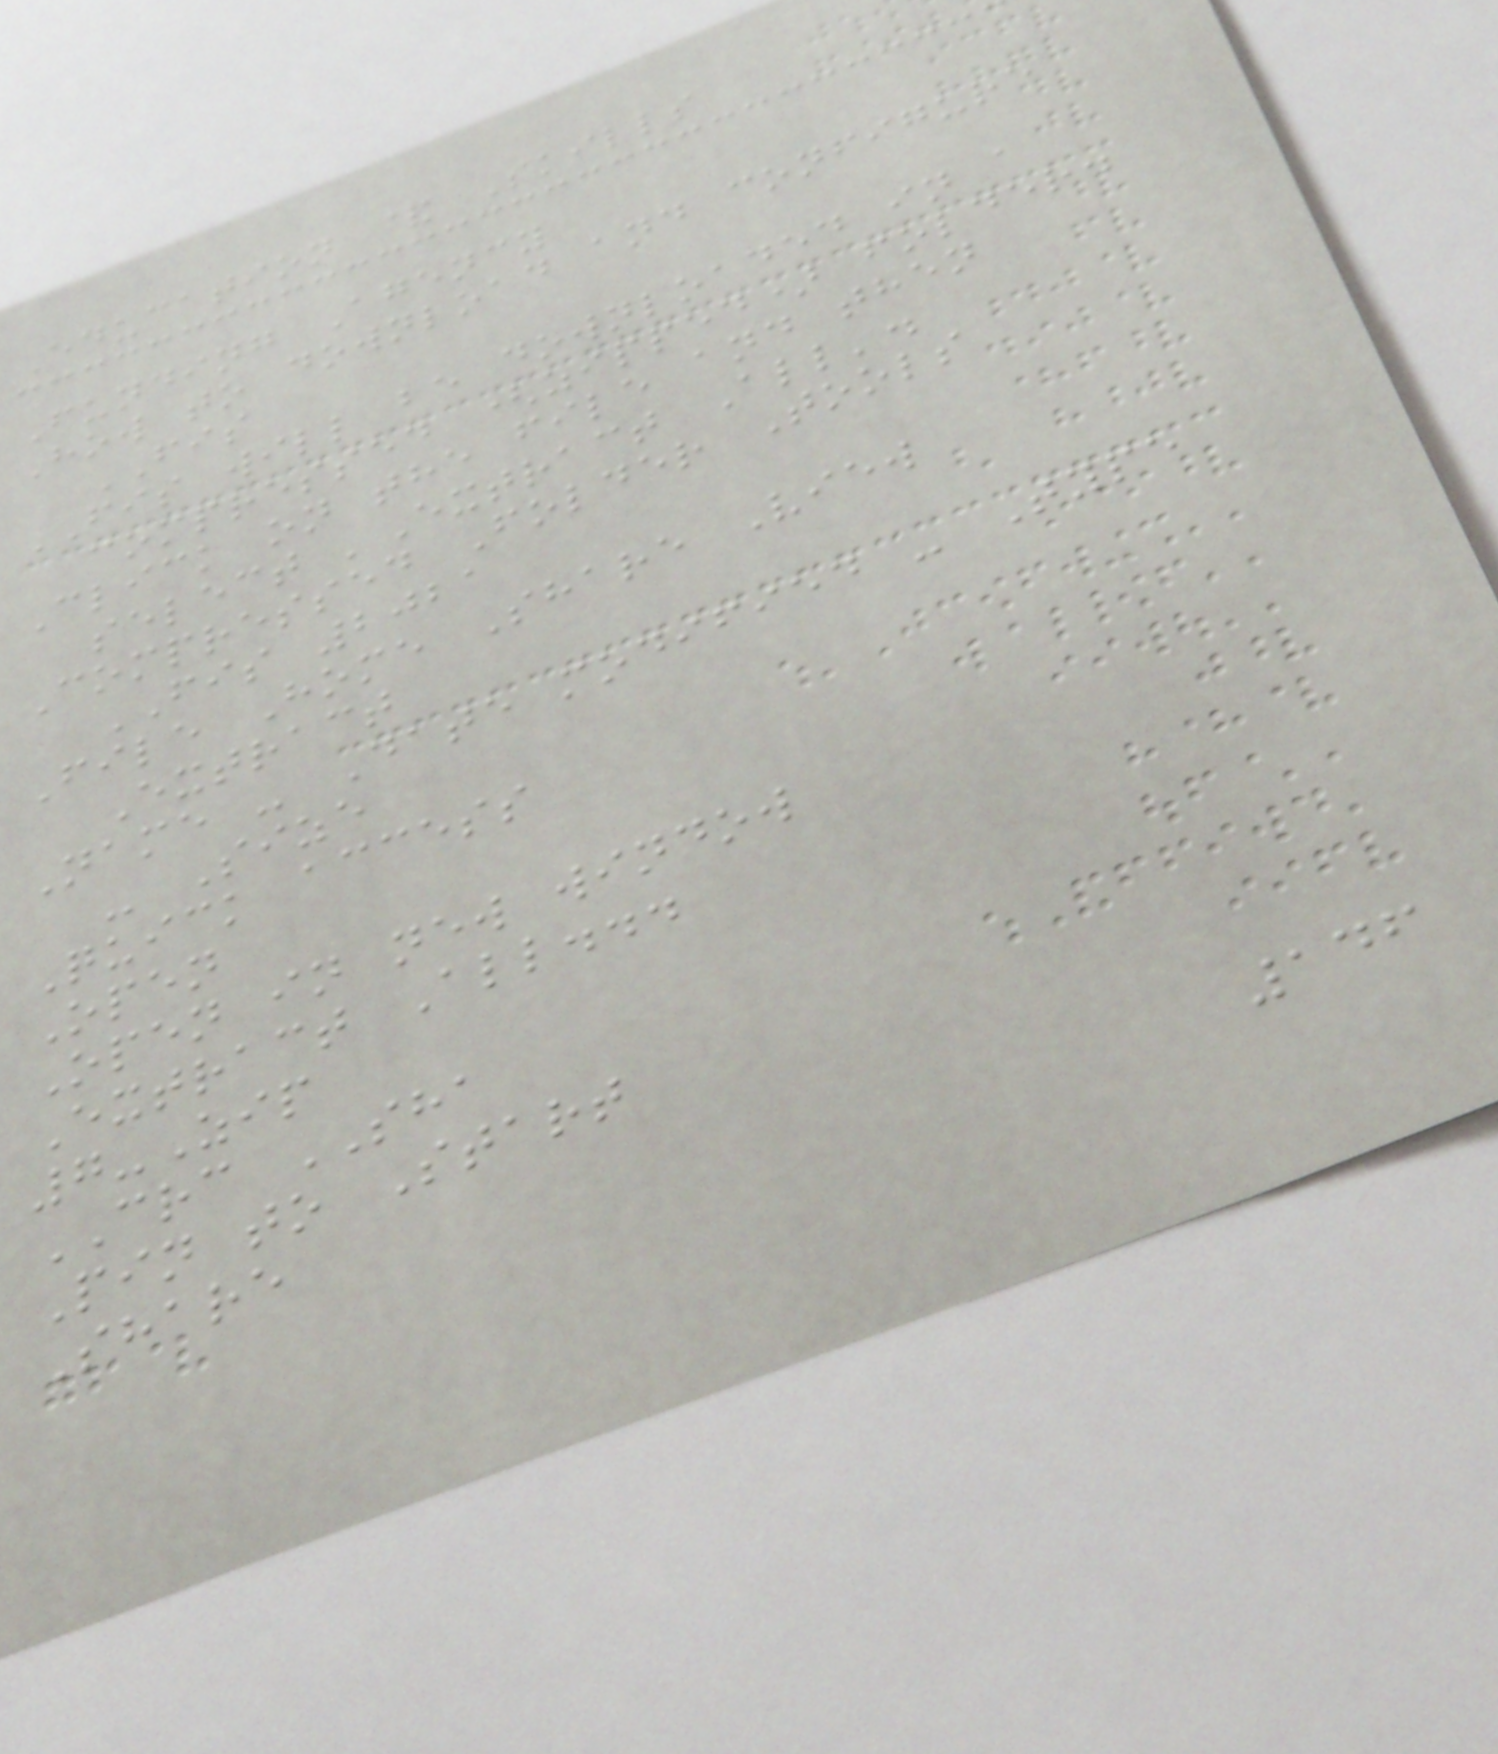Education & Skills
Funding Agency
How to download and configure
FIS
FIS will be downloaded in a
compressed (zipped) folder.
Click on the file and then
select 'Extract All'.
Compressed Folder Tools
FIS 2021
File Home Share View
Extract
Name - Date modified - Type
- Size
Quick access
Open
Open in new window
Extract All...
7-Zip
CRC SHA
Pin to Start
Share
146
